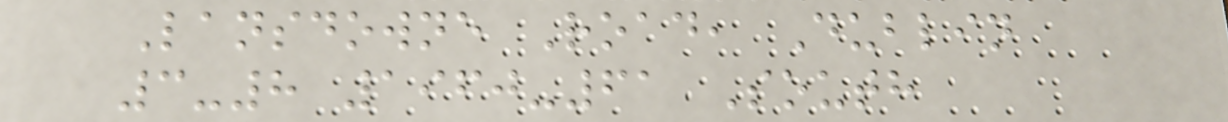Lansdowne Road, Dublin
3-8 1960-61 South
